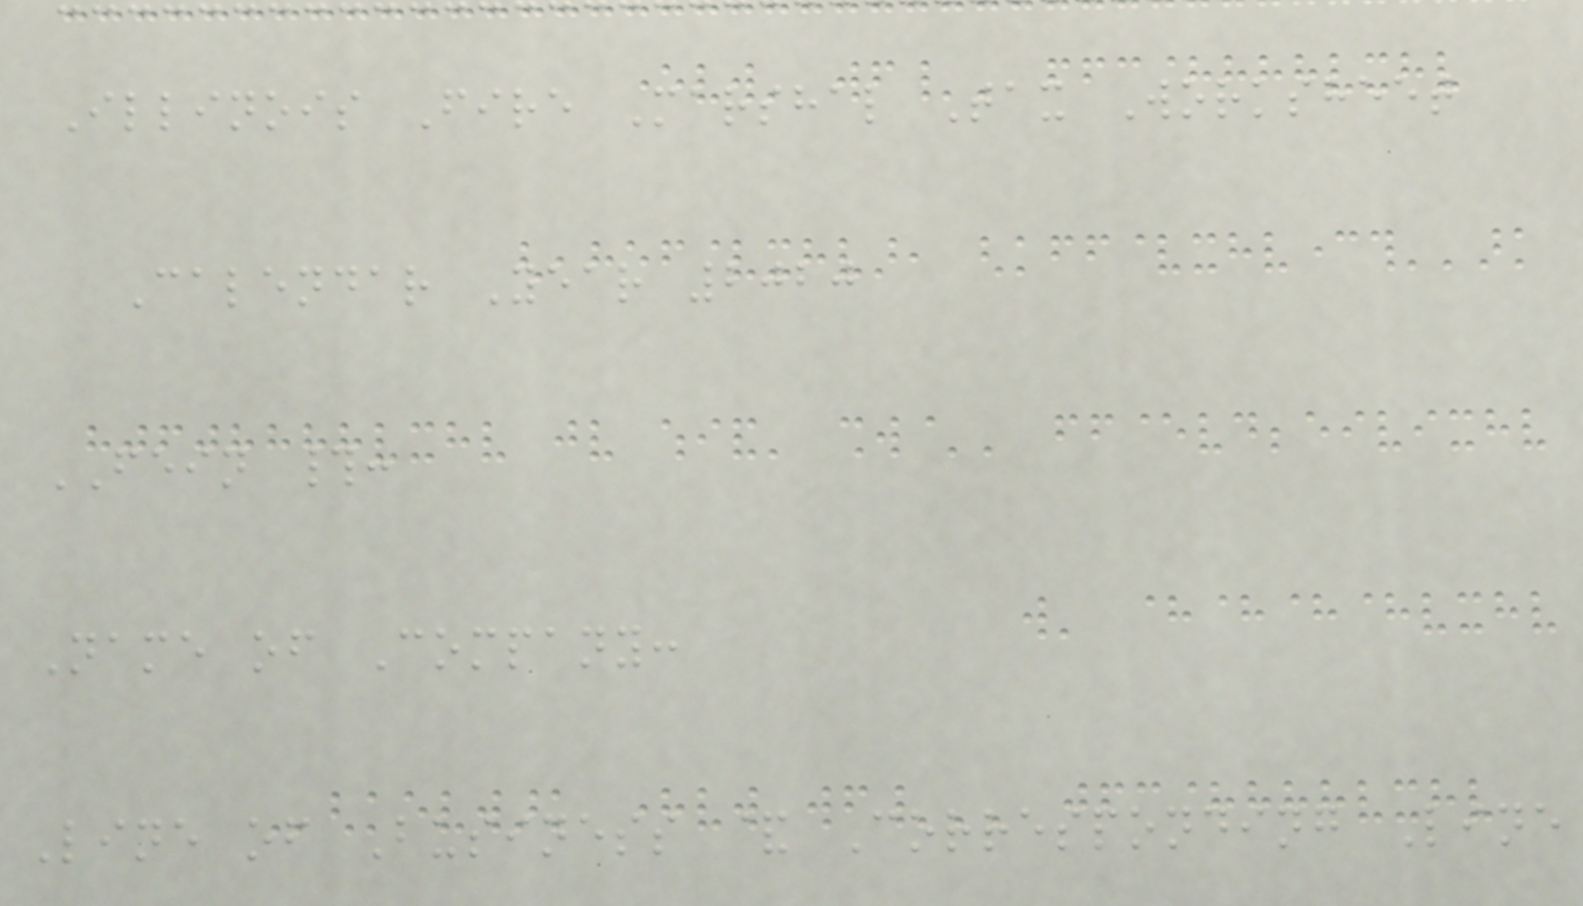Illinois Fire Marshal Tax Worksheet
Calendar Year 2020
FEIN #:
Name of Company:
Line of Business & Corresponding Line
